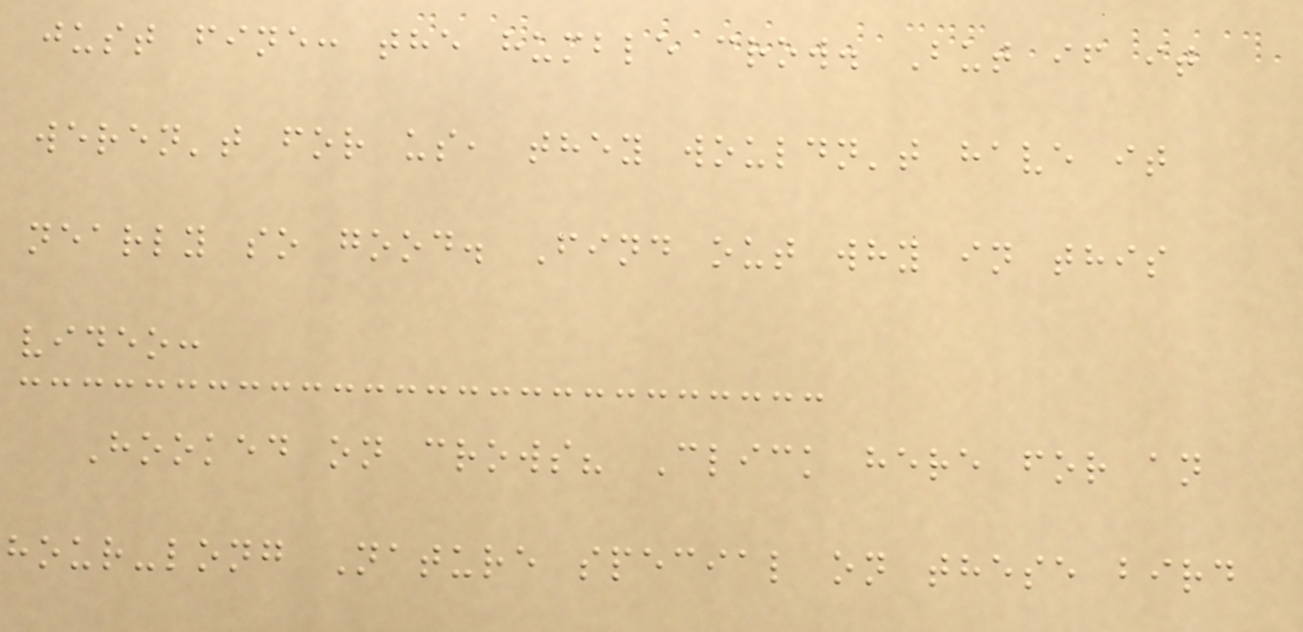just fine: the humble crow. But if it
weren't for us, they wouldn't have it
nearly so good. Find out why in this
video:
Hooked on crows? Click here for an
hour-long Nature special on these bird
